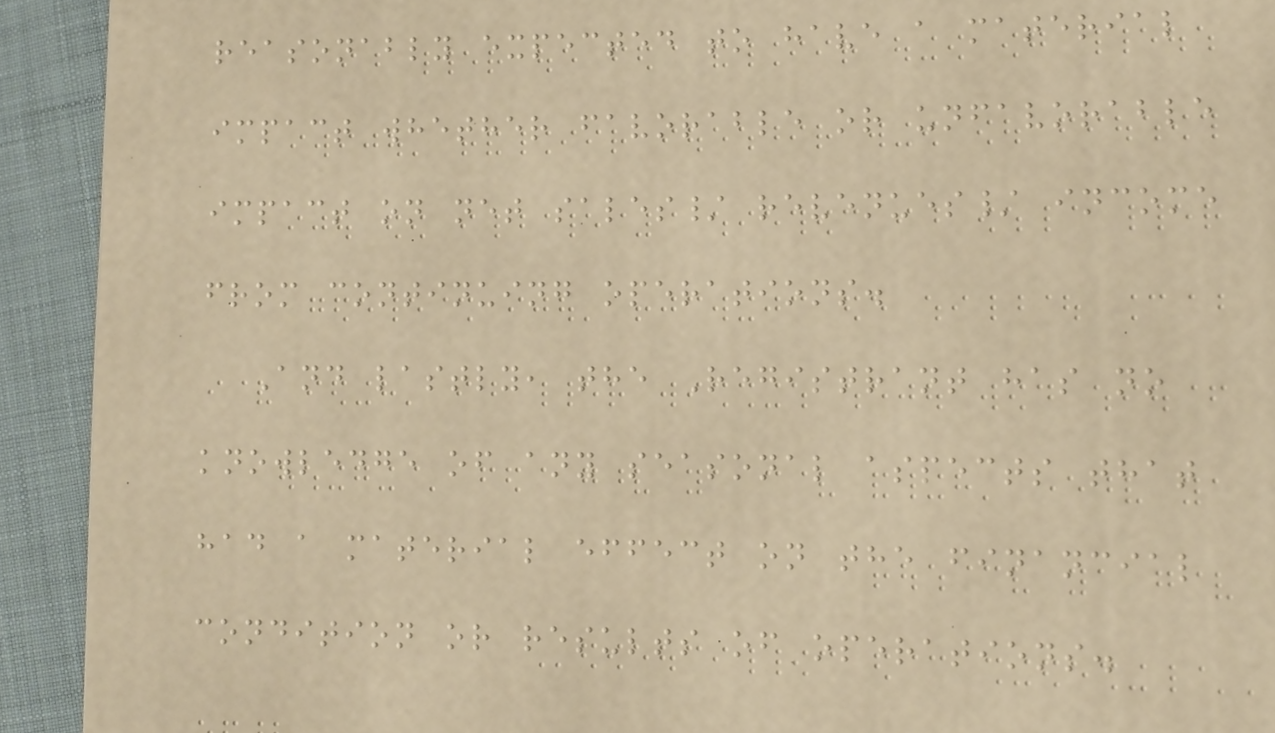reasonably expected to have a material
impact whether favorable or unfavorable
impact on net sales/ revenues/ income
from continuing operations.
And lastly, the Registrant has no
knowledge of any seasonal aspects that
had a material effect on the financial
condition or results of operations.
